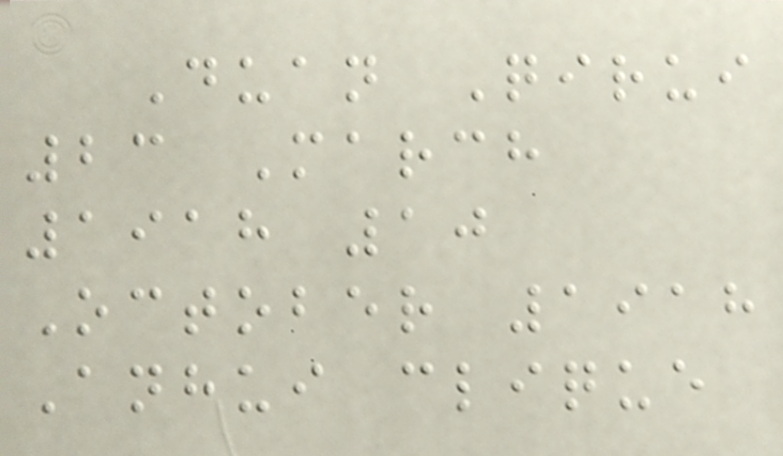Duan Qirui
23 March
1918 10
October 1918
Anhui clique
